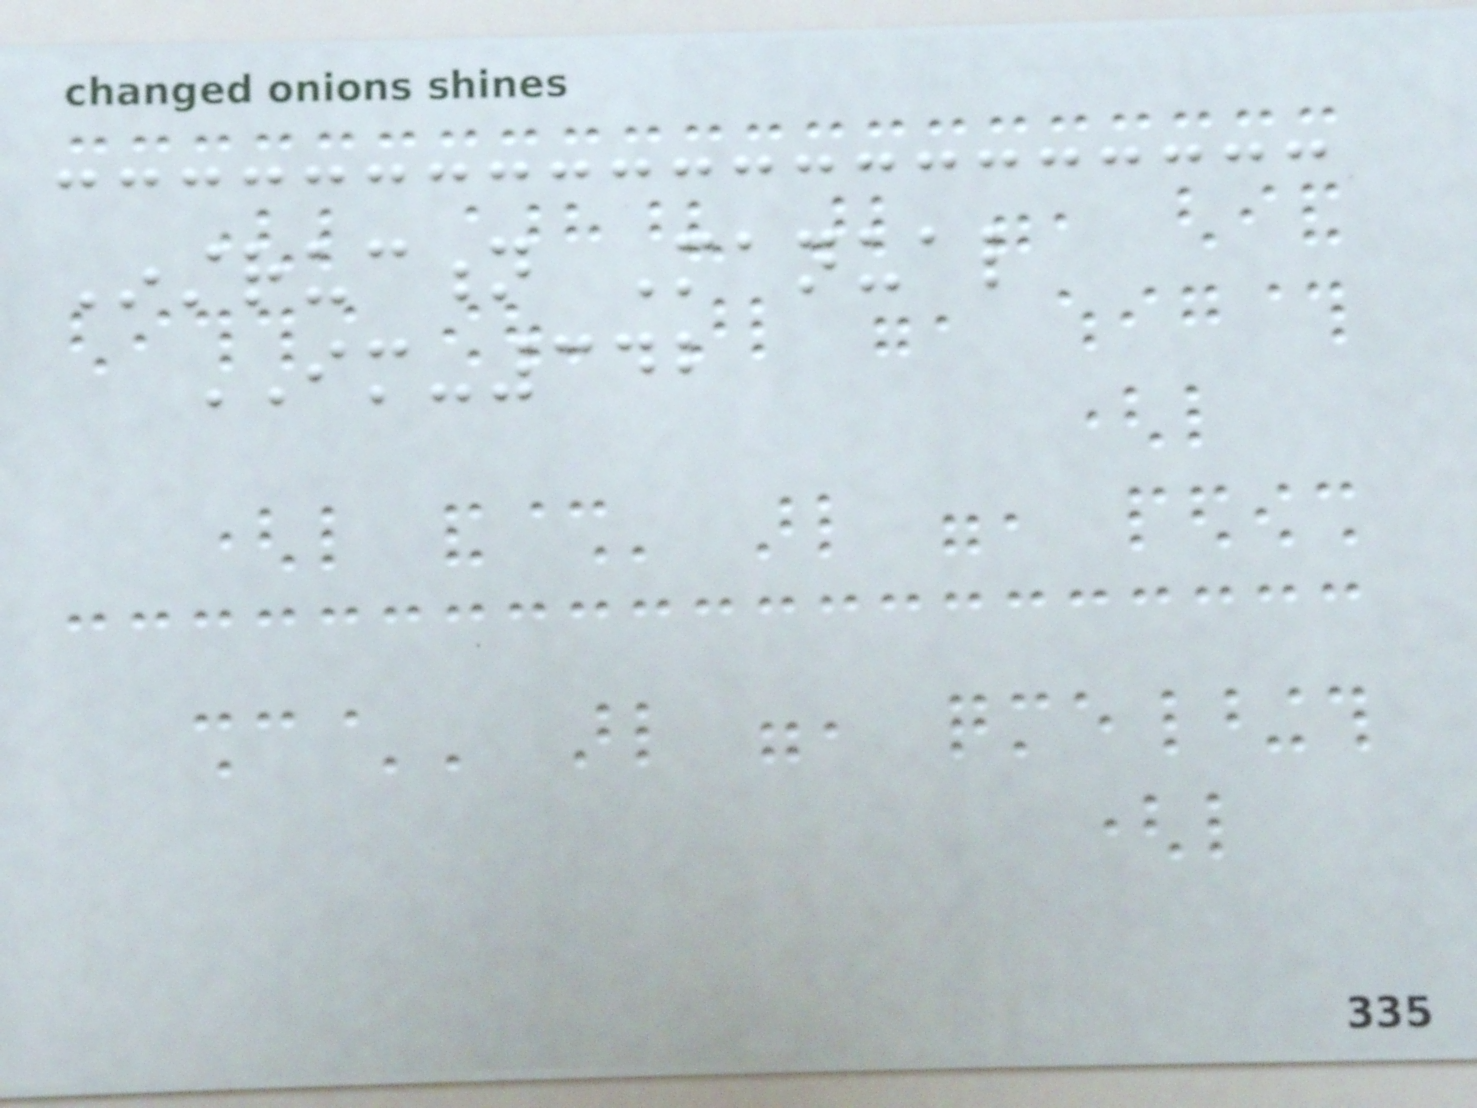Instruction Manual
IM-342
